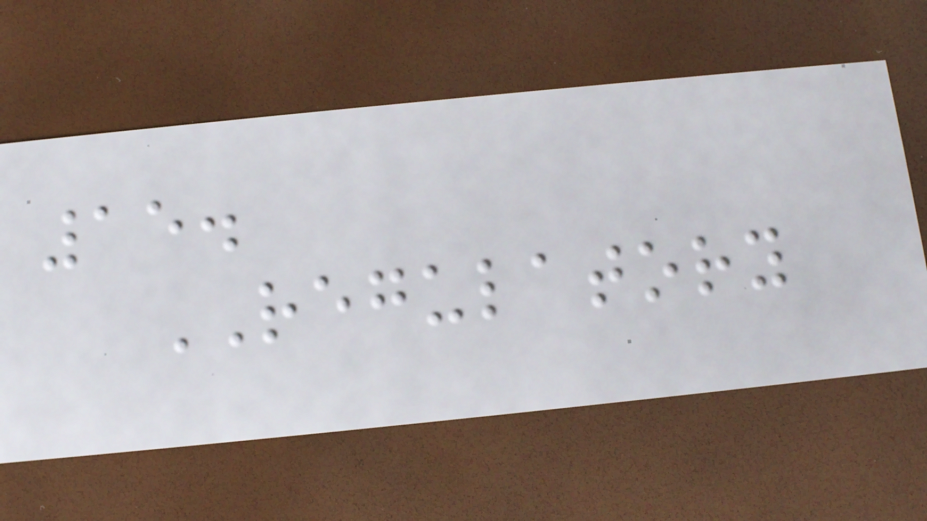15.
REGULATORY
